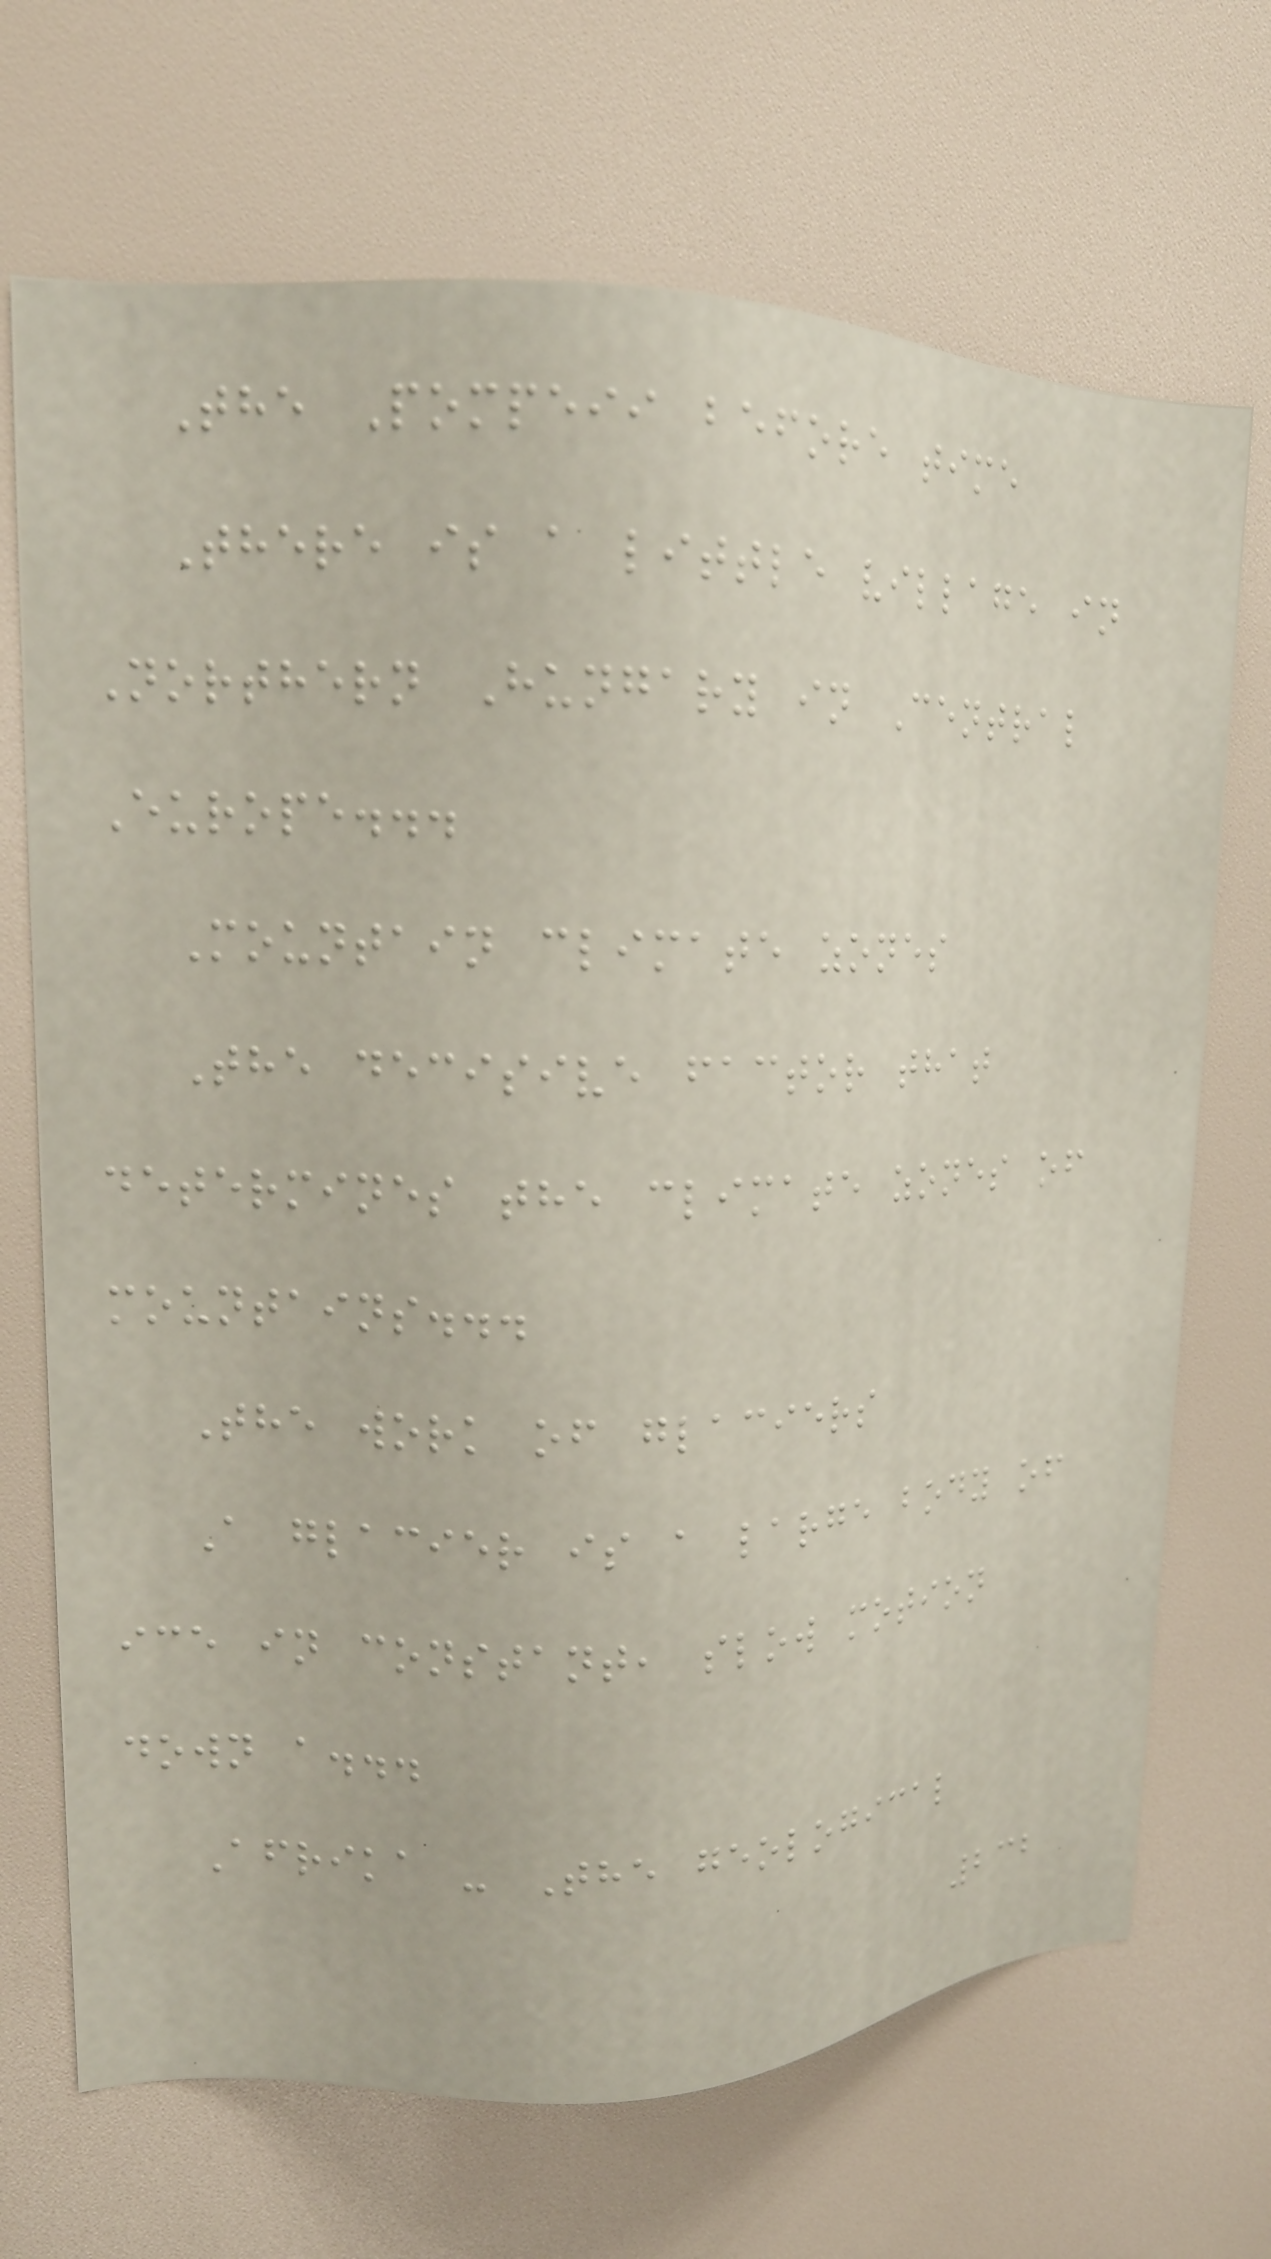The Pompeii before time
There is a little village in
Northern Hungary in Central
Europe...
Mountain climate zones
The decisive factor that
determines the climate zones of
mountains...
The work of glaciers
A glacier is a large body of
ice in constant, slow motion
down a...
Afrika - The geological
232
